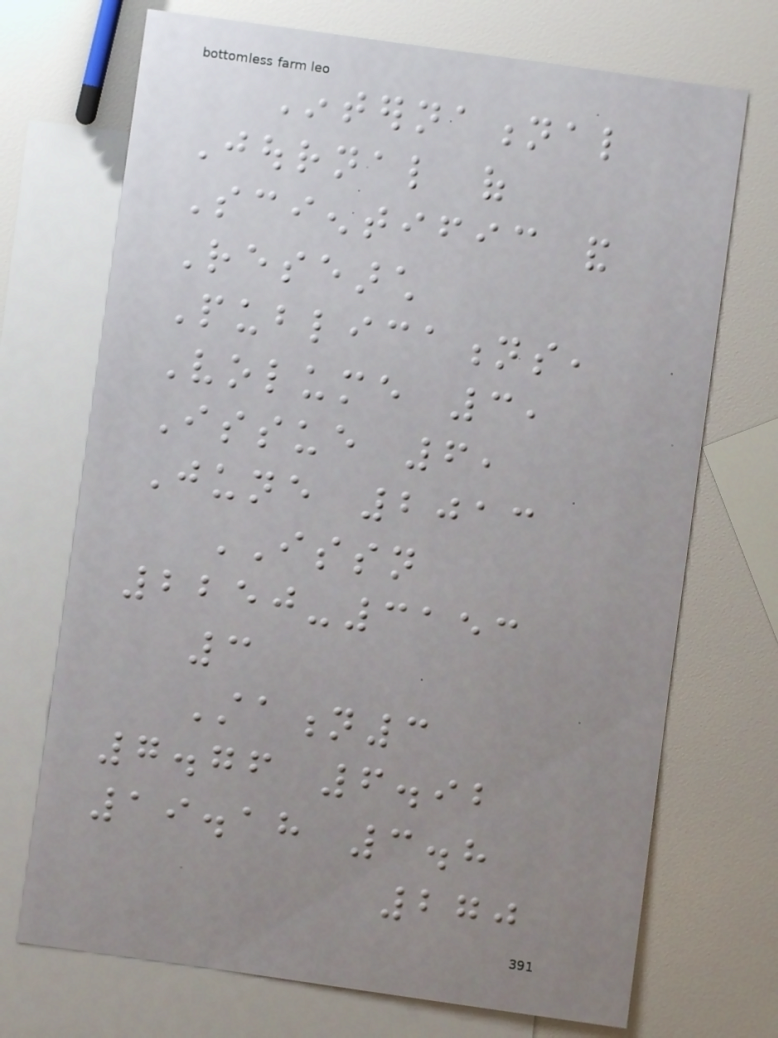International
Journal of
Scientific and
Research
Publications,
Volume 3,
Issue 6,
June 2013
ISSN
2250-3153
3
Station3
7.76 6.92
19.18 3.8
270
